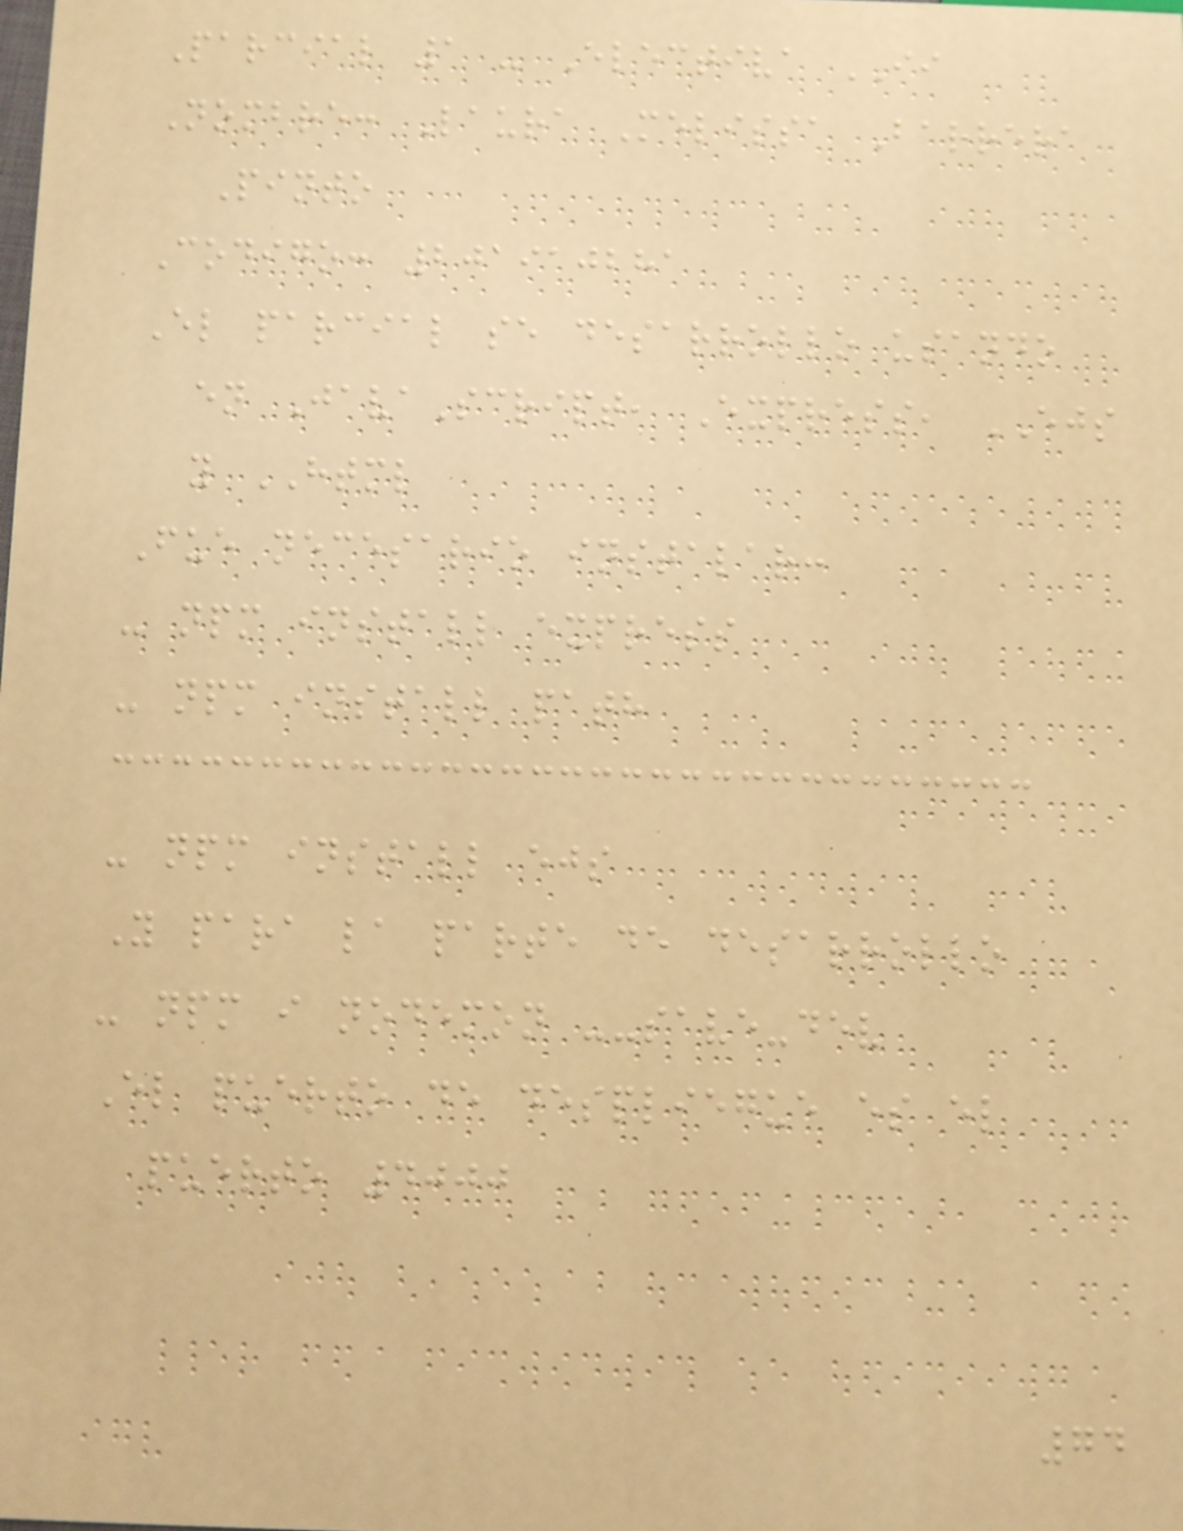Parcial 1 - Electiva II
Nombre: Laura Melissa Barrera
Pinto
Codigo: 201910281
El parcial se desarrollo usando
en JavaScript, Express, EJS
y HTML
Fue necesario instalar:
- npm install express
- npm install path
- npm install ejs
Y para la parte de desarrollo
- npm i nodemon --save-dev
El puerto de despliegue es el
puerto 4000
74
